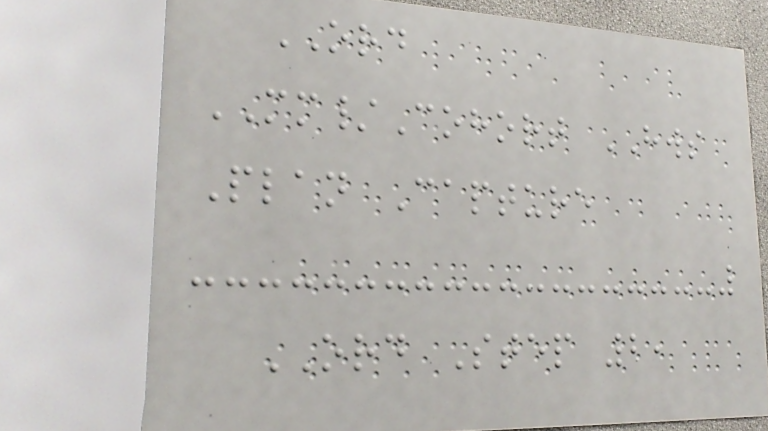ORD
MM/Cohort HWS
Plan Capture
ORD Step 2,
